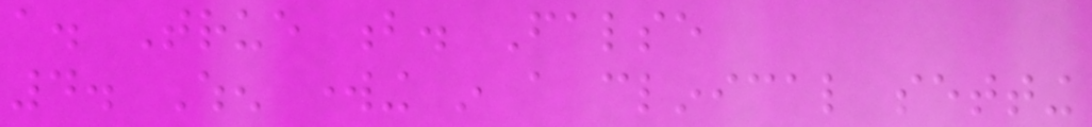a. True b. False
4. When working in a clinical setting
